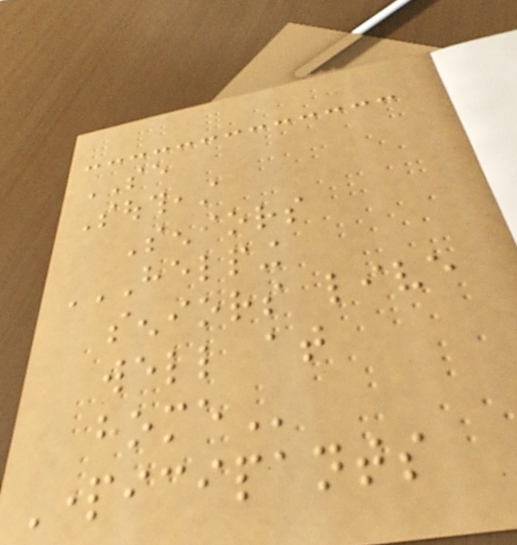SE
Southeast
Seniors
HELPING
SENIORS LIVE
WELL AT
HOME
Participants
